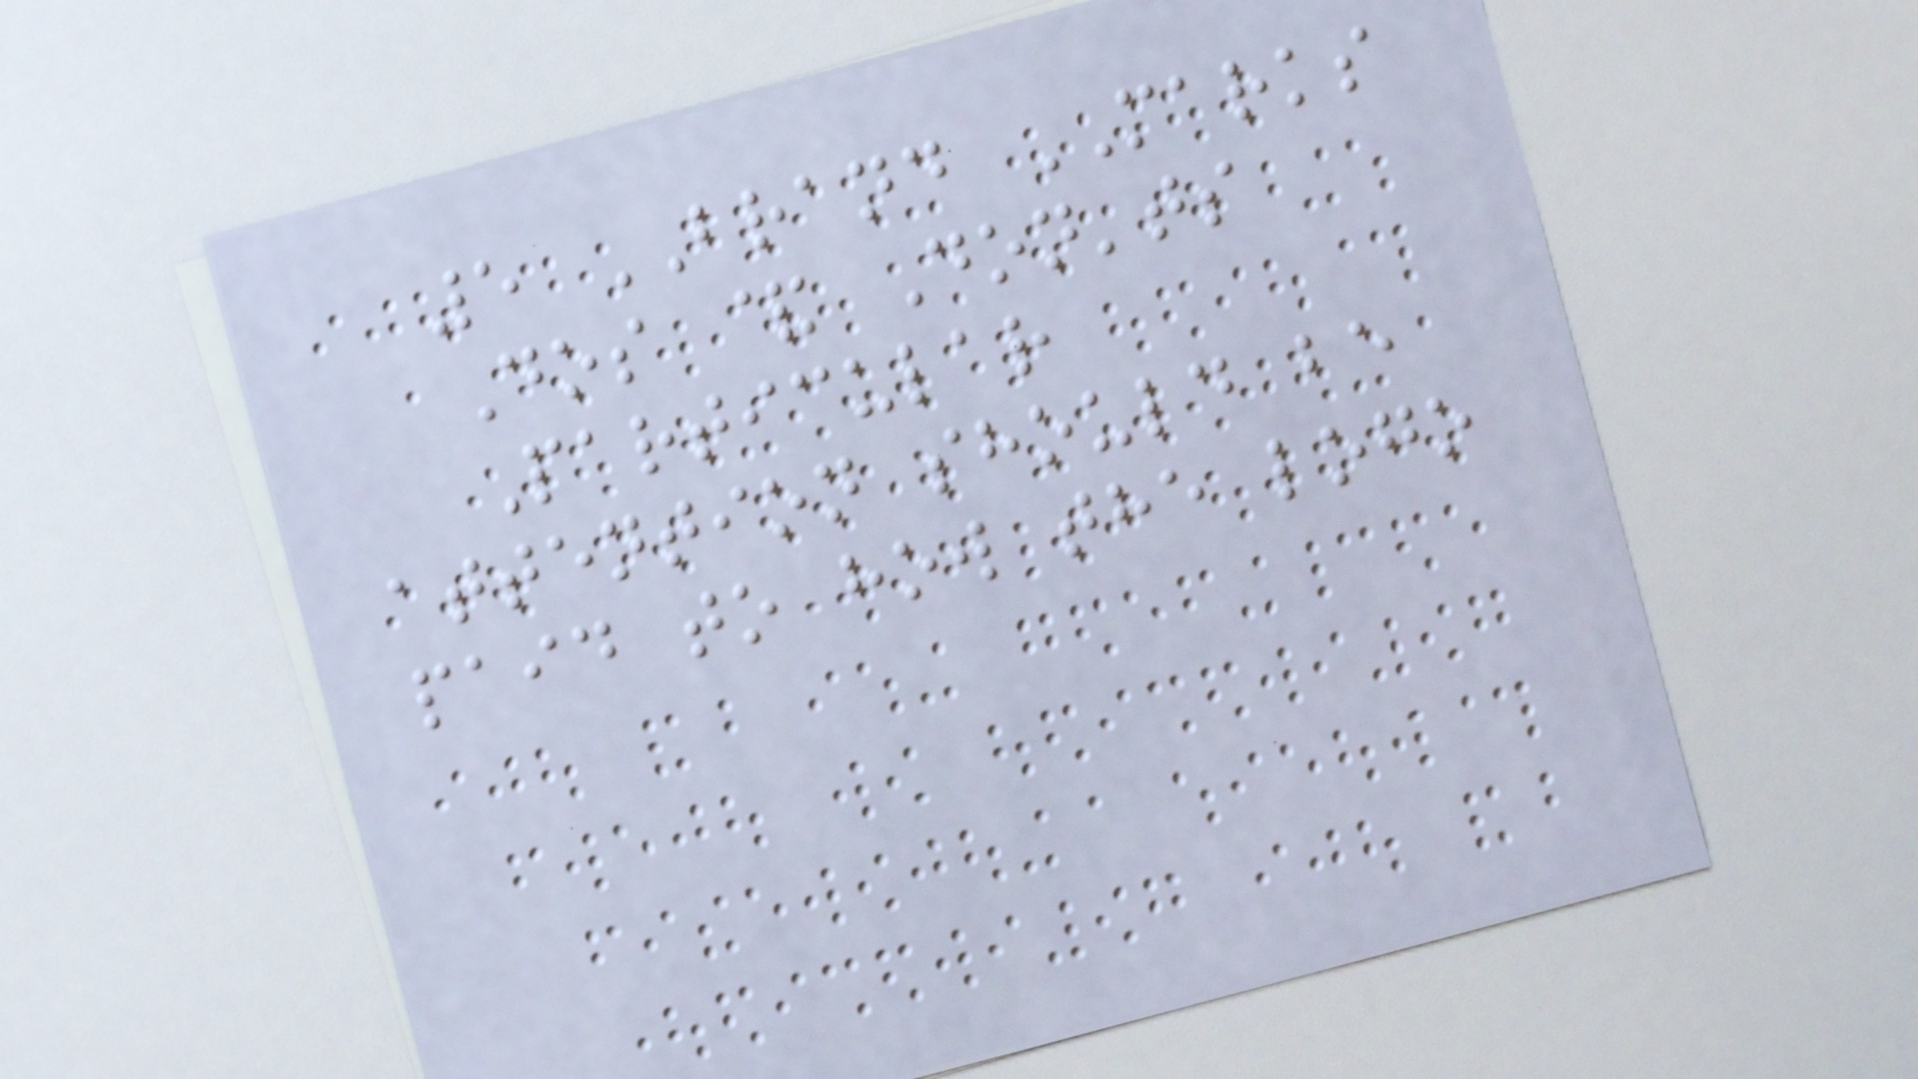5 BRAND MARKS
Dos & Don'ts
Particular
attention should be
paid to how the logo
